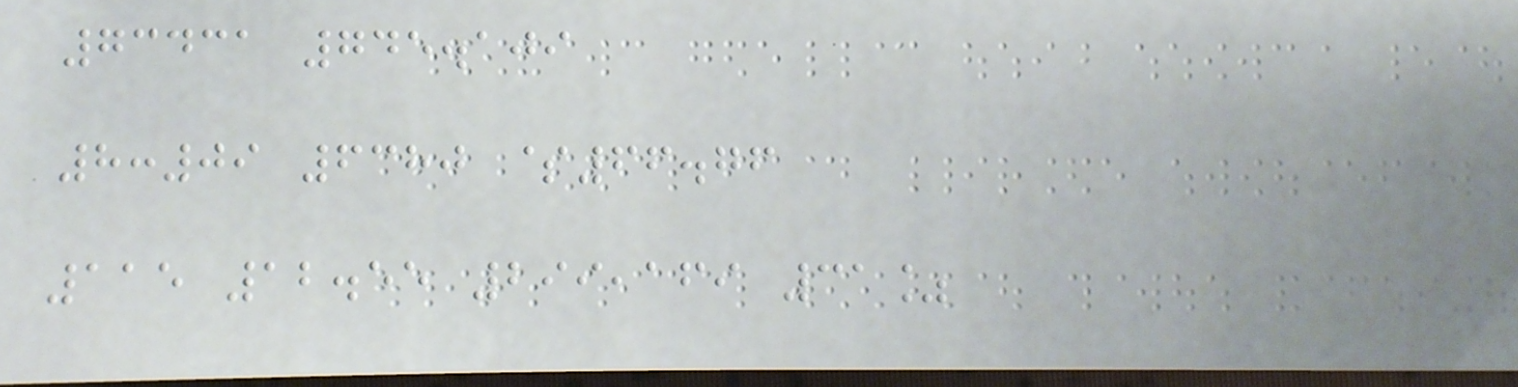73431 745.109
8:09 6380 $66.76
115 12.55 299,169 31%
